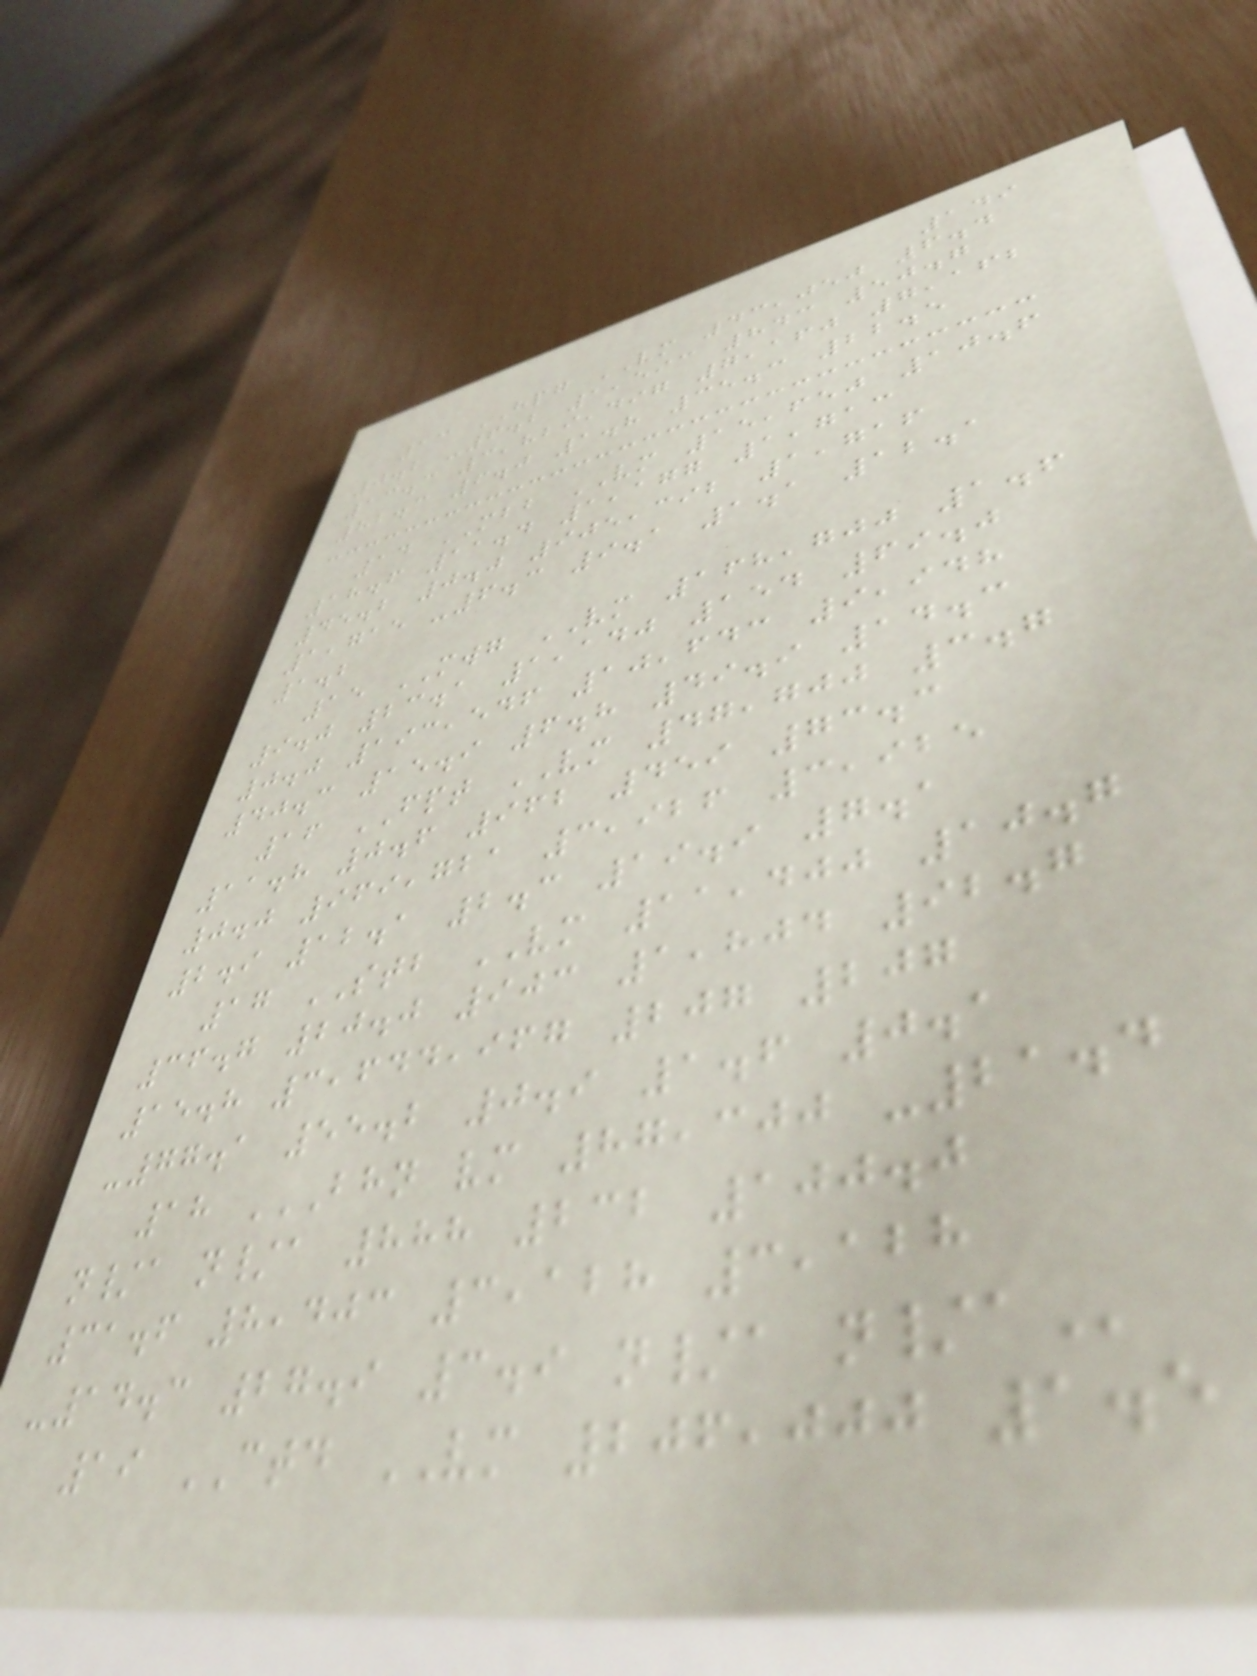149
13 HPG VM 43,050 6.4
0.2 -6.2 1,593 843 50.7
13.3 3,829,497 7,160 7,162
82.3 6.0 1.8 35.3 22.5
14 MBB VM 15,650 10.6
18.6 11.4 1,177 1,713
45.2 0.0 905,392 1,716
1,715 -6.3 9.1 1.1 12.1
1.2
15 MWG VM 168,700 1.6
9.0 23.1 1,140 154 69.0
0.0 193,546 10,643 9,948
40.3 15.9 6.8 49.9 14.3
16 FPT VM 47,700 3.7
11.8 0.6 962 459 73.3
0.0 969,721 3,926 3,925
2.9 12.1 2.3 19.9 7.1
17 STB VM 11,400 10.7
36.7 20.0 903 1,804 92.7
15.8 3,644,967 207 207
-77.1 55.2 0.9 1.6 0.1
18 BHN VM 87,300 -21.4
N/A N/A 888 232 100.0
31.6 8,403 3,128 3,128
-14.3 27.9 3.9 N/A N/A
19 CTD VM 206,000 1.5
